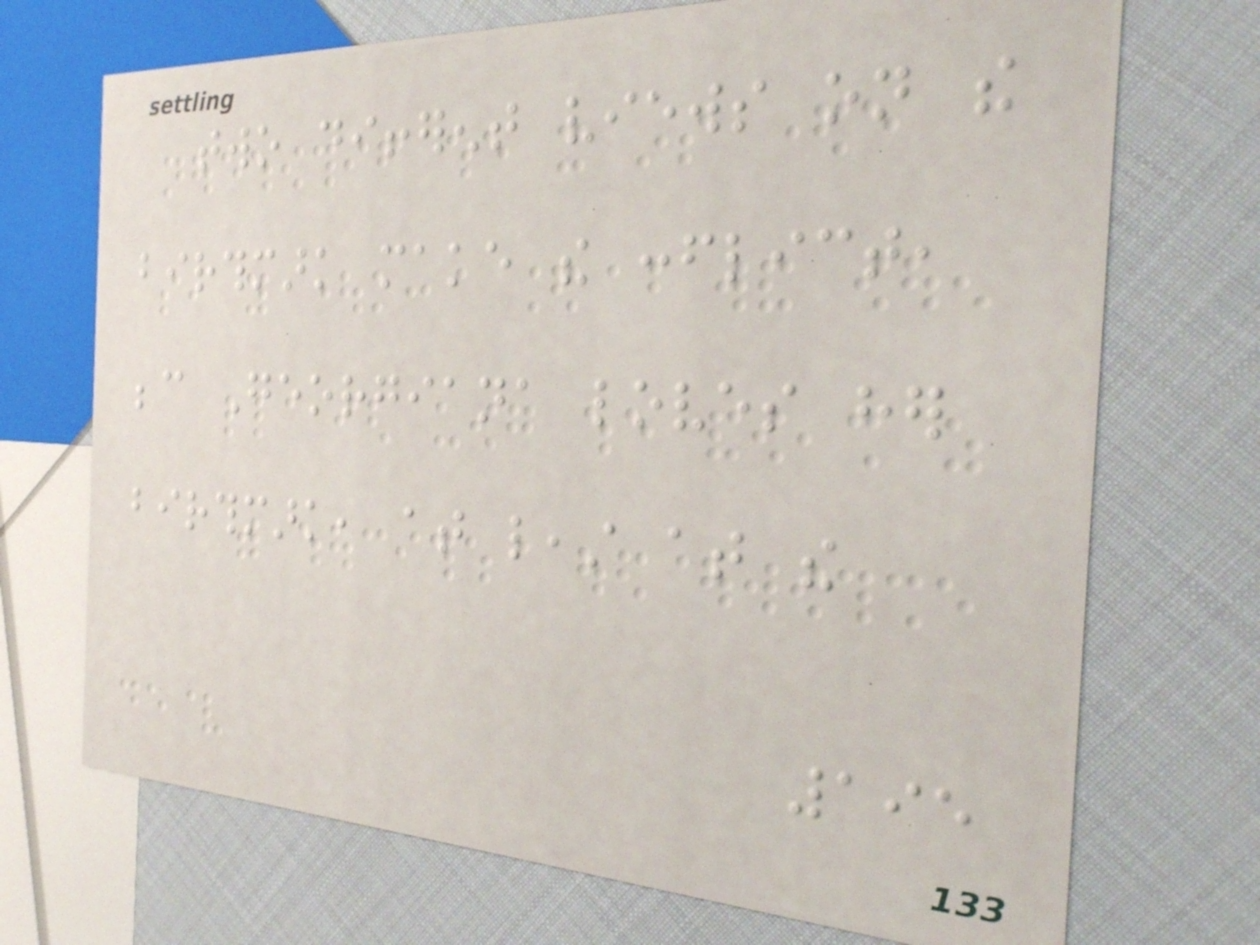two different views on the
birthmark make the conflict,
because Georgiana loves her
birthmark, at least at the
195
